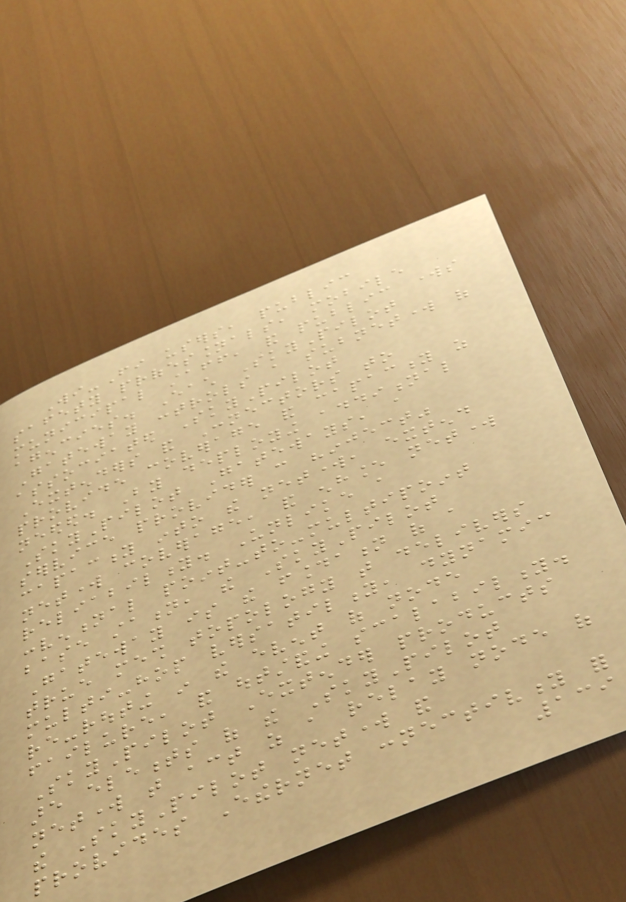Wi-Fi users, public
safety professionals, mobile
municipal staff, and public works
agencies. Each SkyPilot
Gateway controls a subnetwork of
associated SkyPilot
Extenders and Connectors to
provide coverage and capacity as
needed. By deploying additional
SkyPilot Gateways, a
service provider can "inject"
capacity into the network, extend
network coverage, and enhance network
reliability. Unlike a
conventional point-to-multipoint
base station, the SkyPilot
Gateway is the foundation of a
true mesh topology that delivers
multi-hop versatility, dynamic
re-routing in the event of node
failure, and outstanding scalability.
SkyPilot Extender products
are elements of the SkyPilot
network that act as a relay node of
the SkyPilot network and
provides Ethernet connectivity for
139
